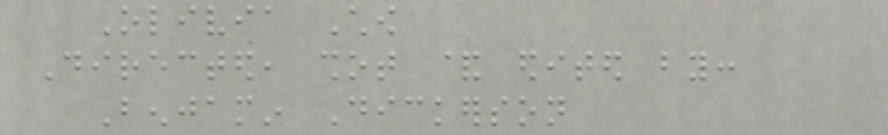Olivia Chow
Directed, shot & edited by:
Benjamin Dickerson
